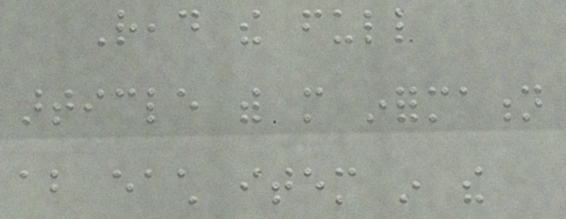Read the full
article with more information
about each item in the
